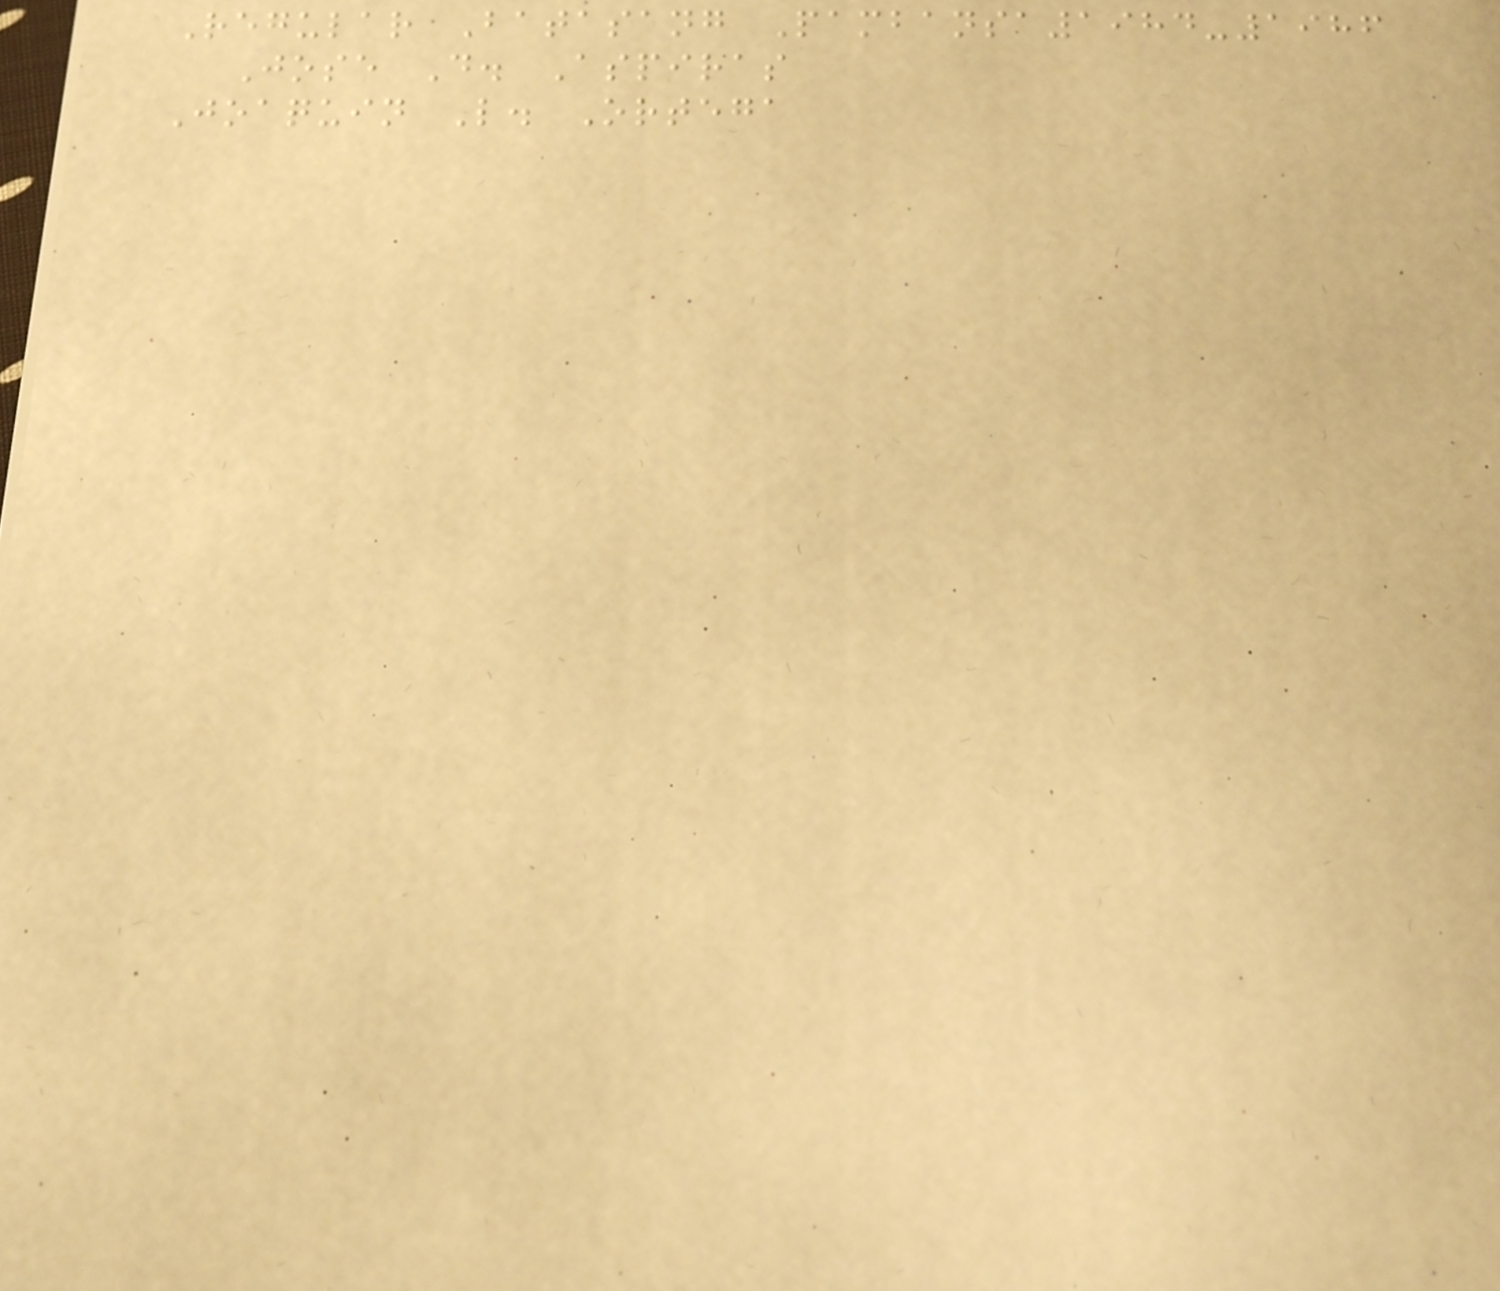Regular Batasang Pambansa1984-1986
Jose D. Aspiras
Joaquin L. Ortega
